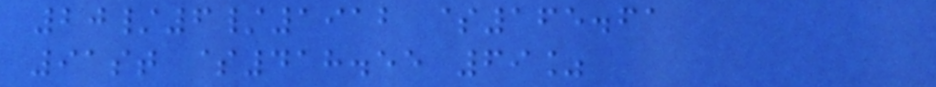20/6/1912 $165.61
91st $418.55 69%
